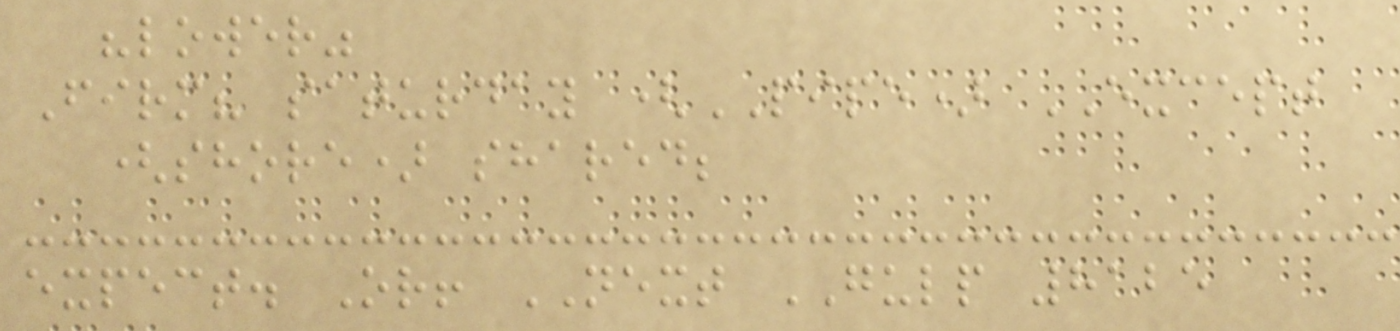"lower"
Firm? saturday (PIPE) EXCEPT
(shore) shared;
expect. Or! NEXT GULP 8125
